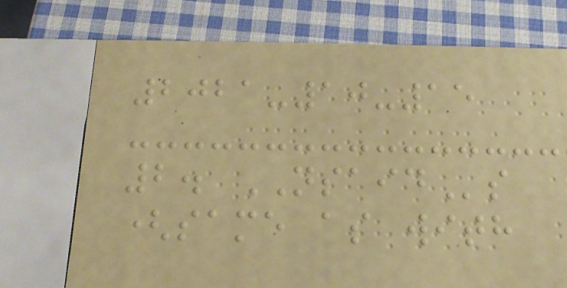2021-10-15
2. NSAIDs
(same as with
